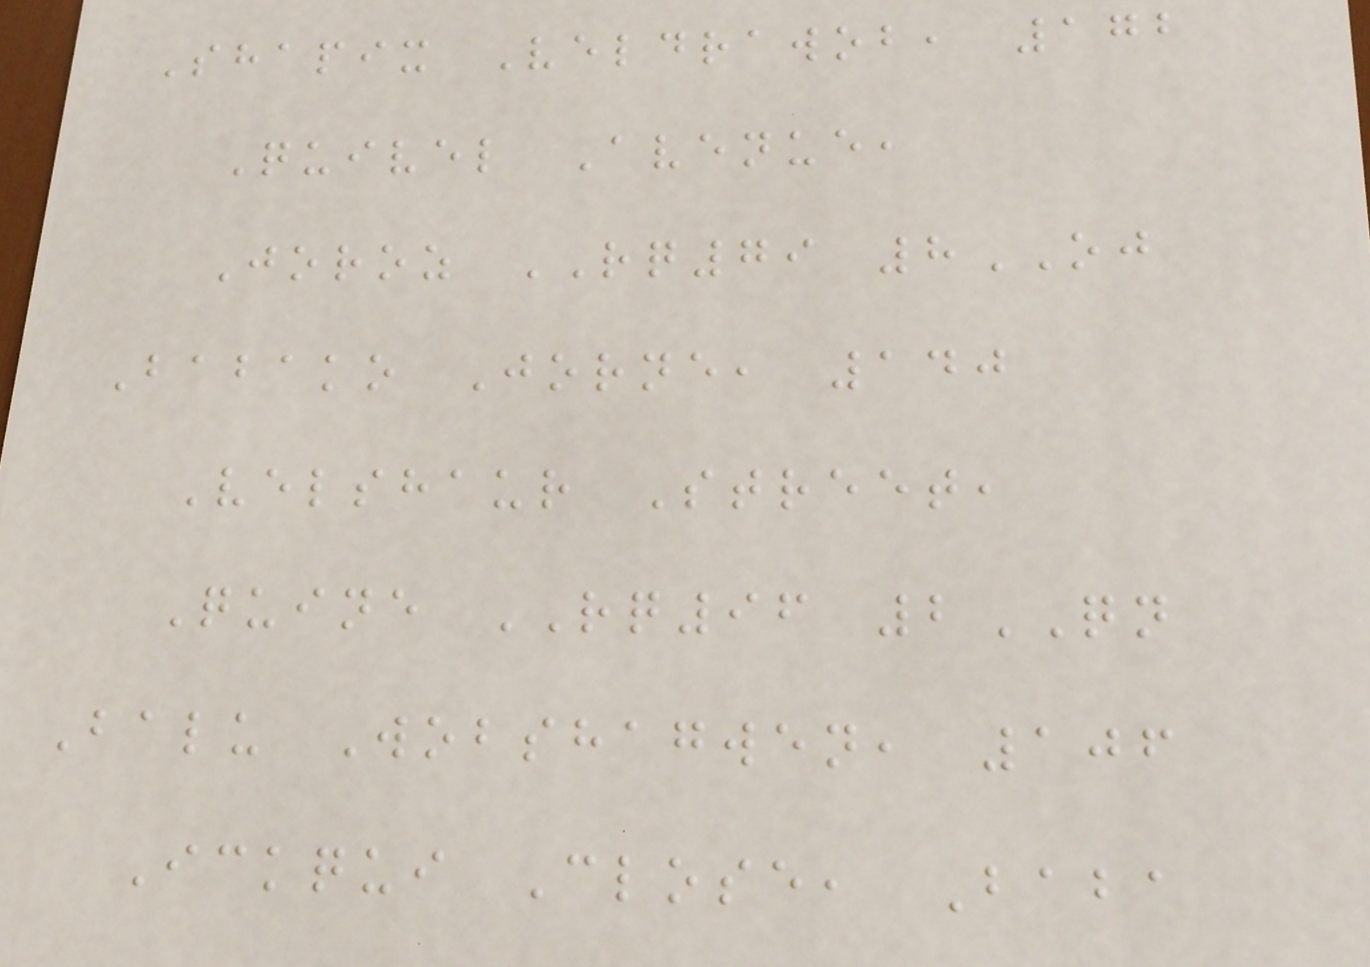Shapix Veldrawob, 172
Quivel Avenue,
Joroz RQ79 8OJ
Babako Jorne, 140
Velshaur Street,
Quine RQ96 2QN
Balu Wobshagwen, 106
Ickqui Close, Baba
